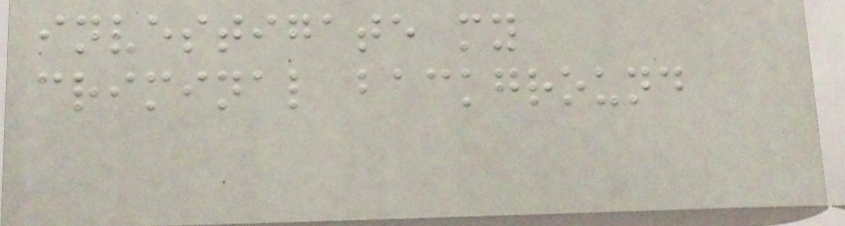investigate my
criminal background
